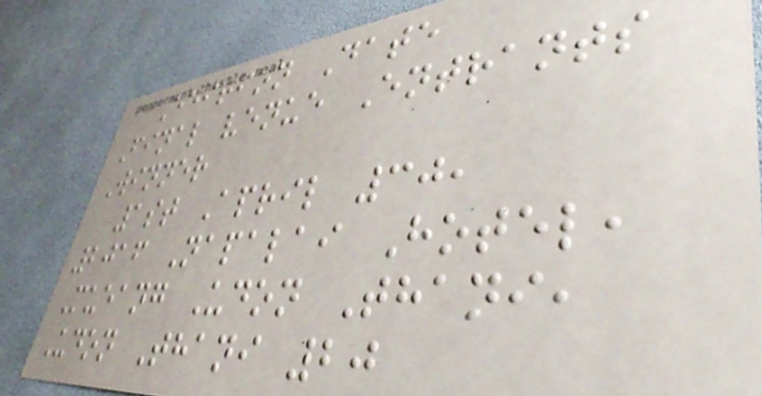Edition Date
Final venue Entrants
Winner
1st April 30,
2016 Napalai Hotel,
Mueang Udon Thani,
Udon Thani 20
